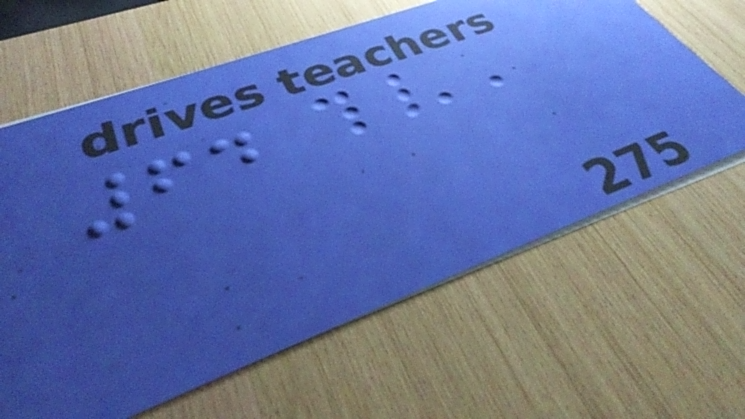64
